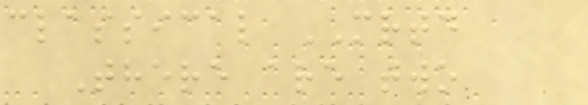classical MRTD
There are two
